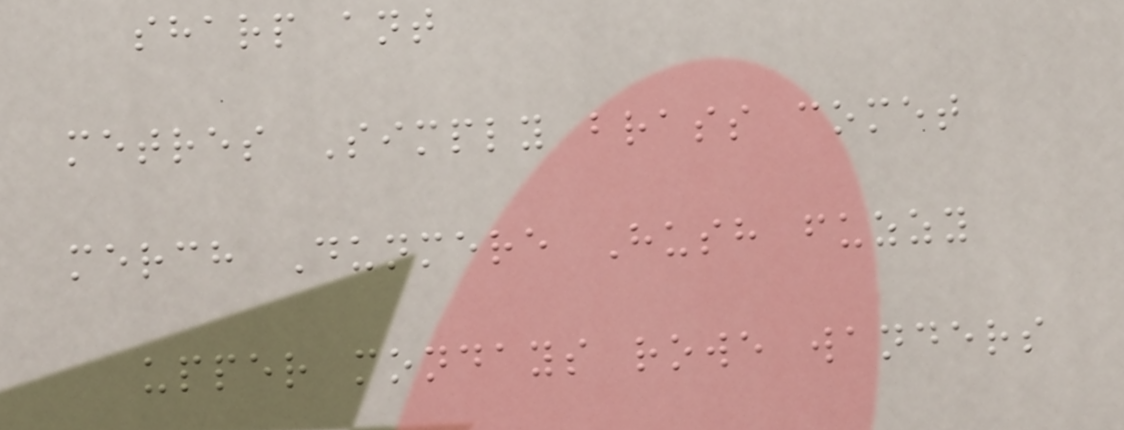sharp ant
metres Simply brass comet
merch Dunmere Hush fuzzy
upper mondays rowe wanders
